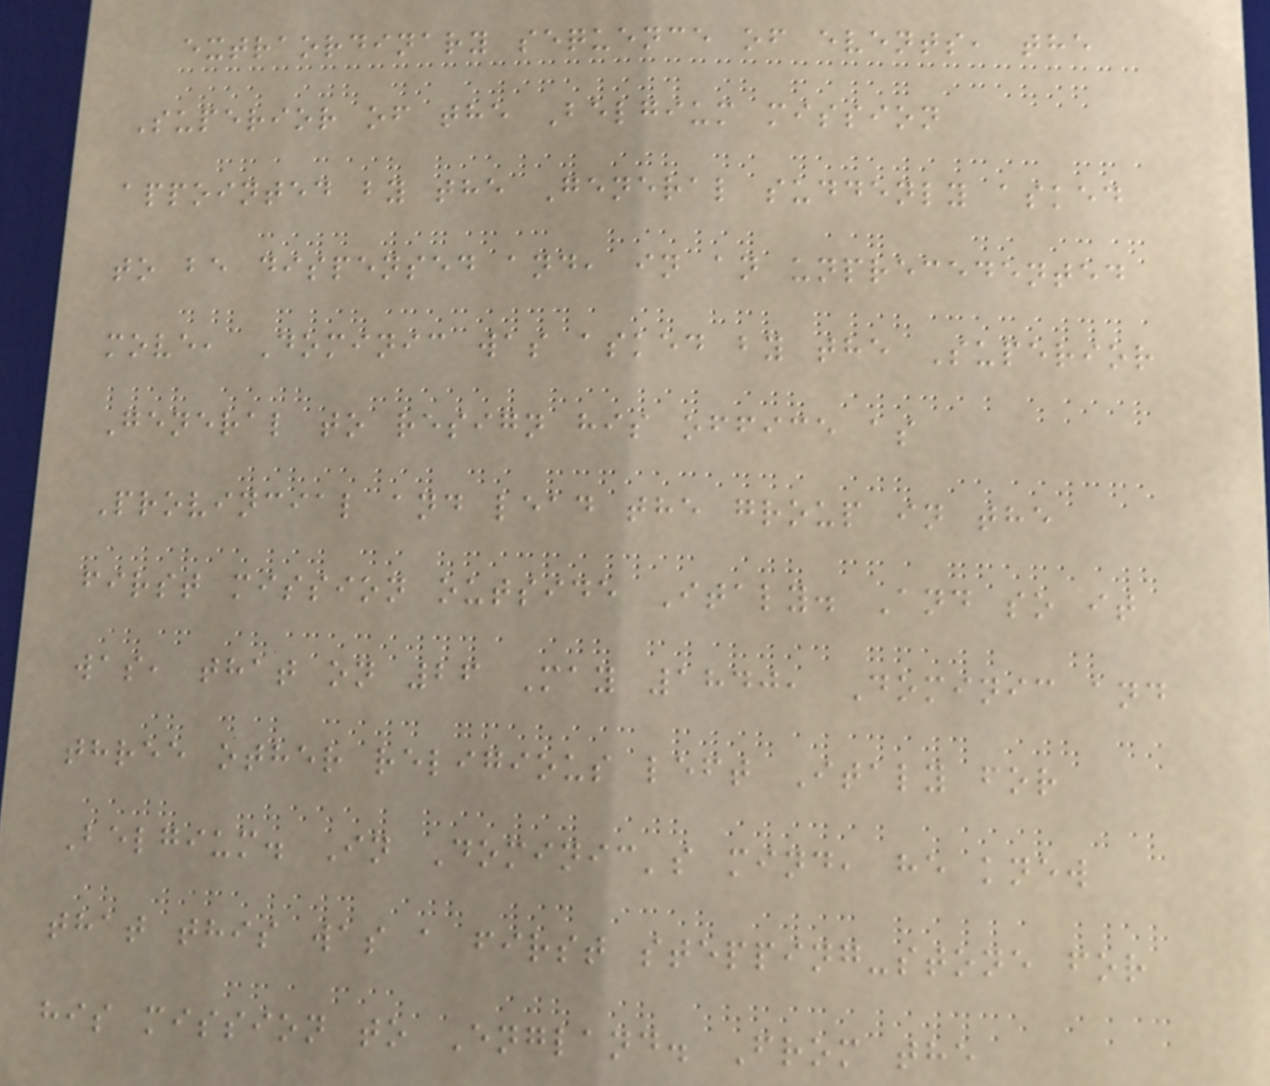extraordinary sequence of events, the
Superior of the Belgium mission
appointed by the General suddenly asked
to be dispensed and, in an unprecedented
move, Dominic was asked by the Superior
General to resign his office as
Provincial and lead the group in the
first mission outside Italy. And so it
was, that on 26 May 1840, Dominic and
three other religious left Italy for
Belgium. In Dominic's mind, he knew
that this was a first stepping-stone for
his mission to England. From the
